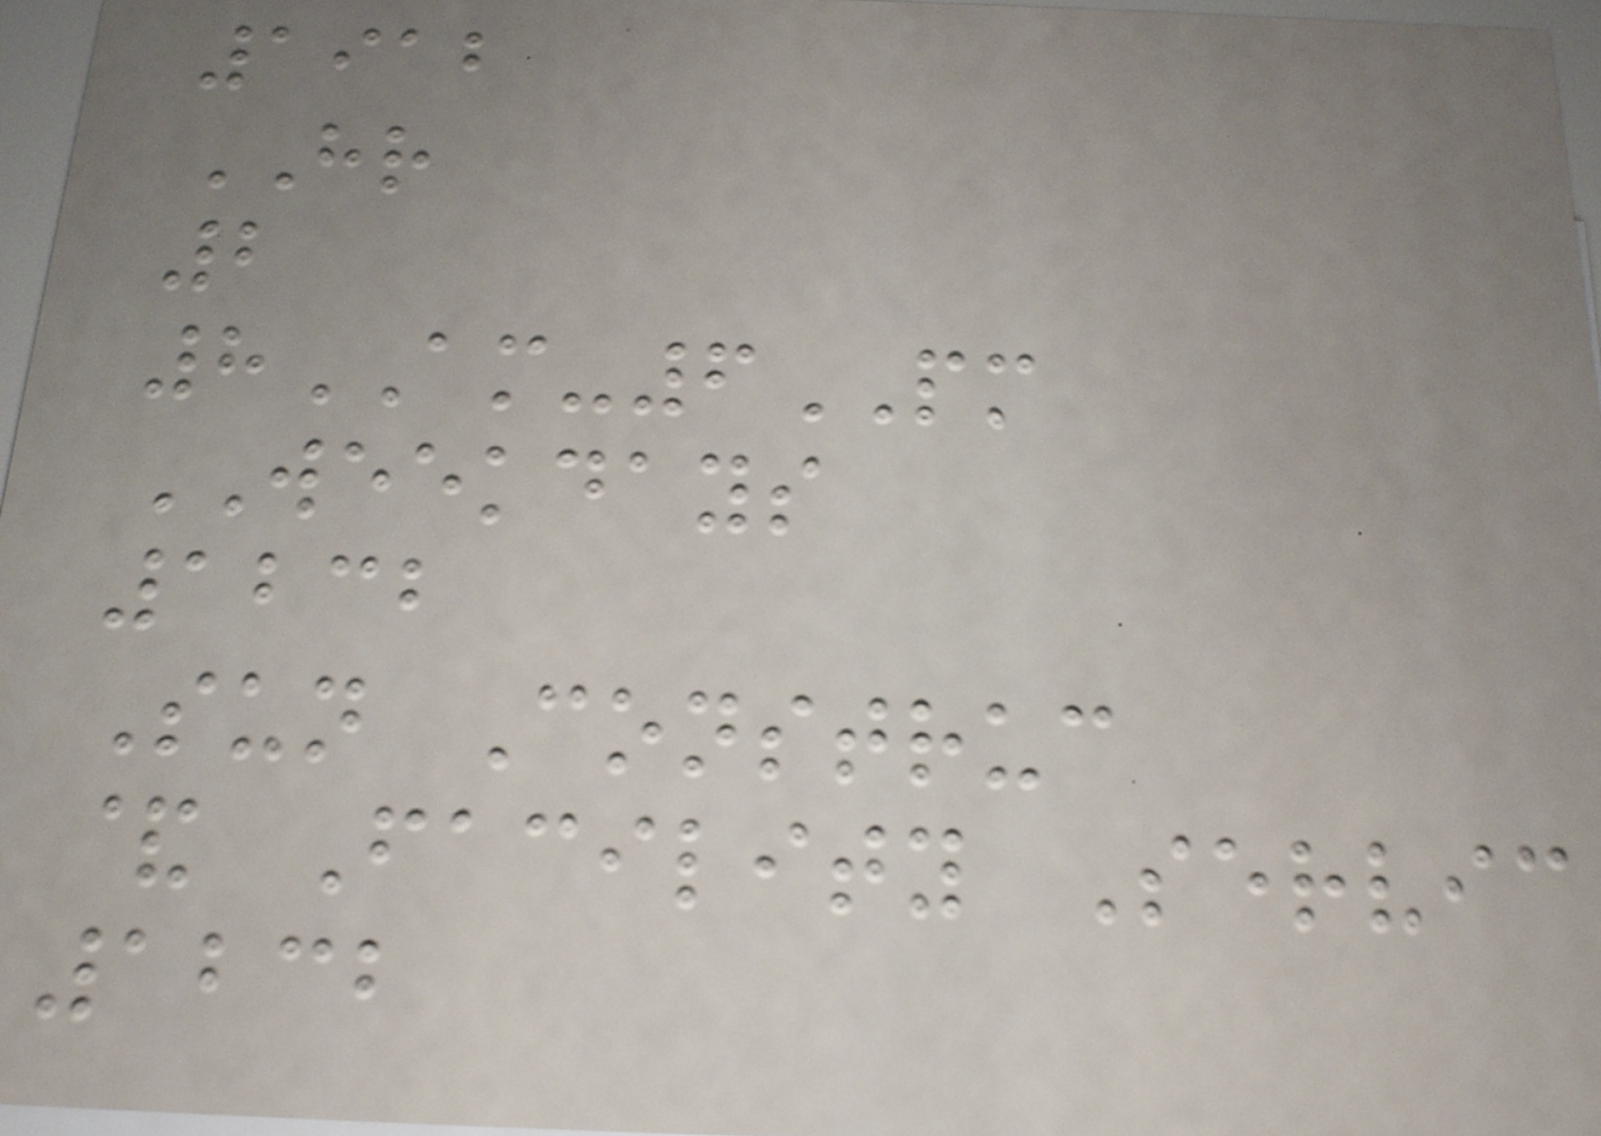1912
HR
2
8AM-6PM
WEEKDAYS
1232
Sun Construc
& Facility Servic
1232
